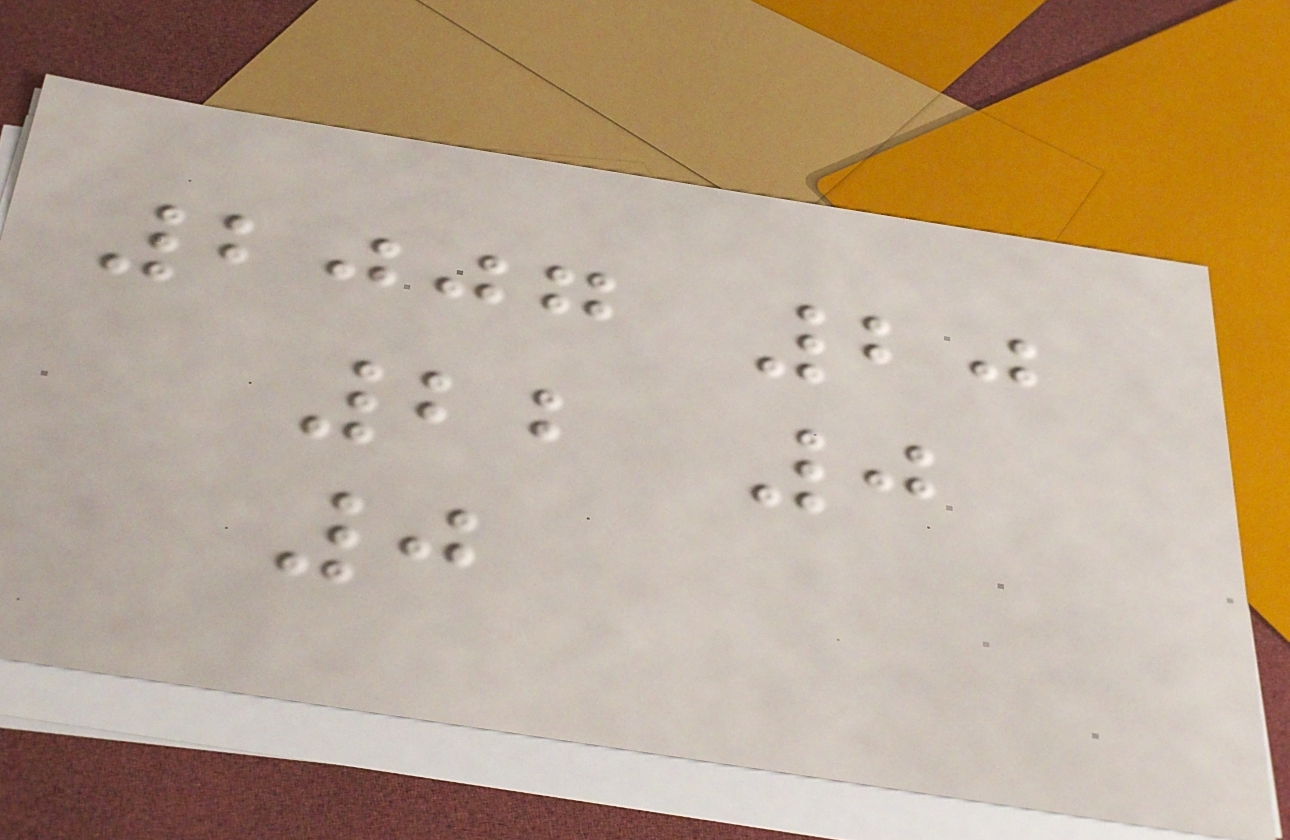2007 20
22 0
0
